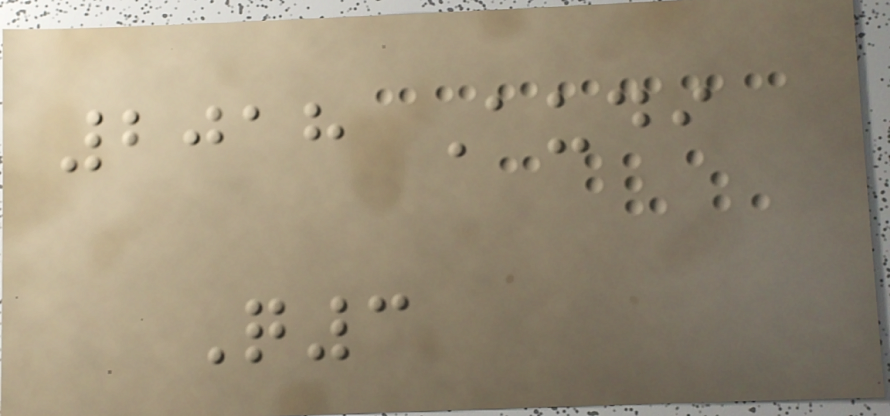2018 Audi
Q3
